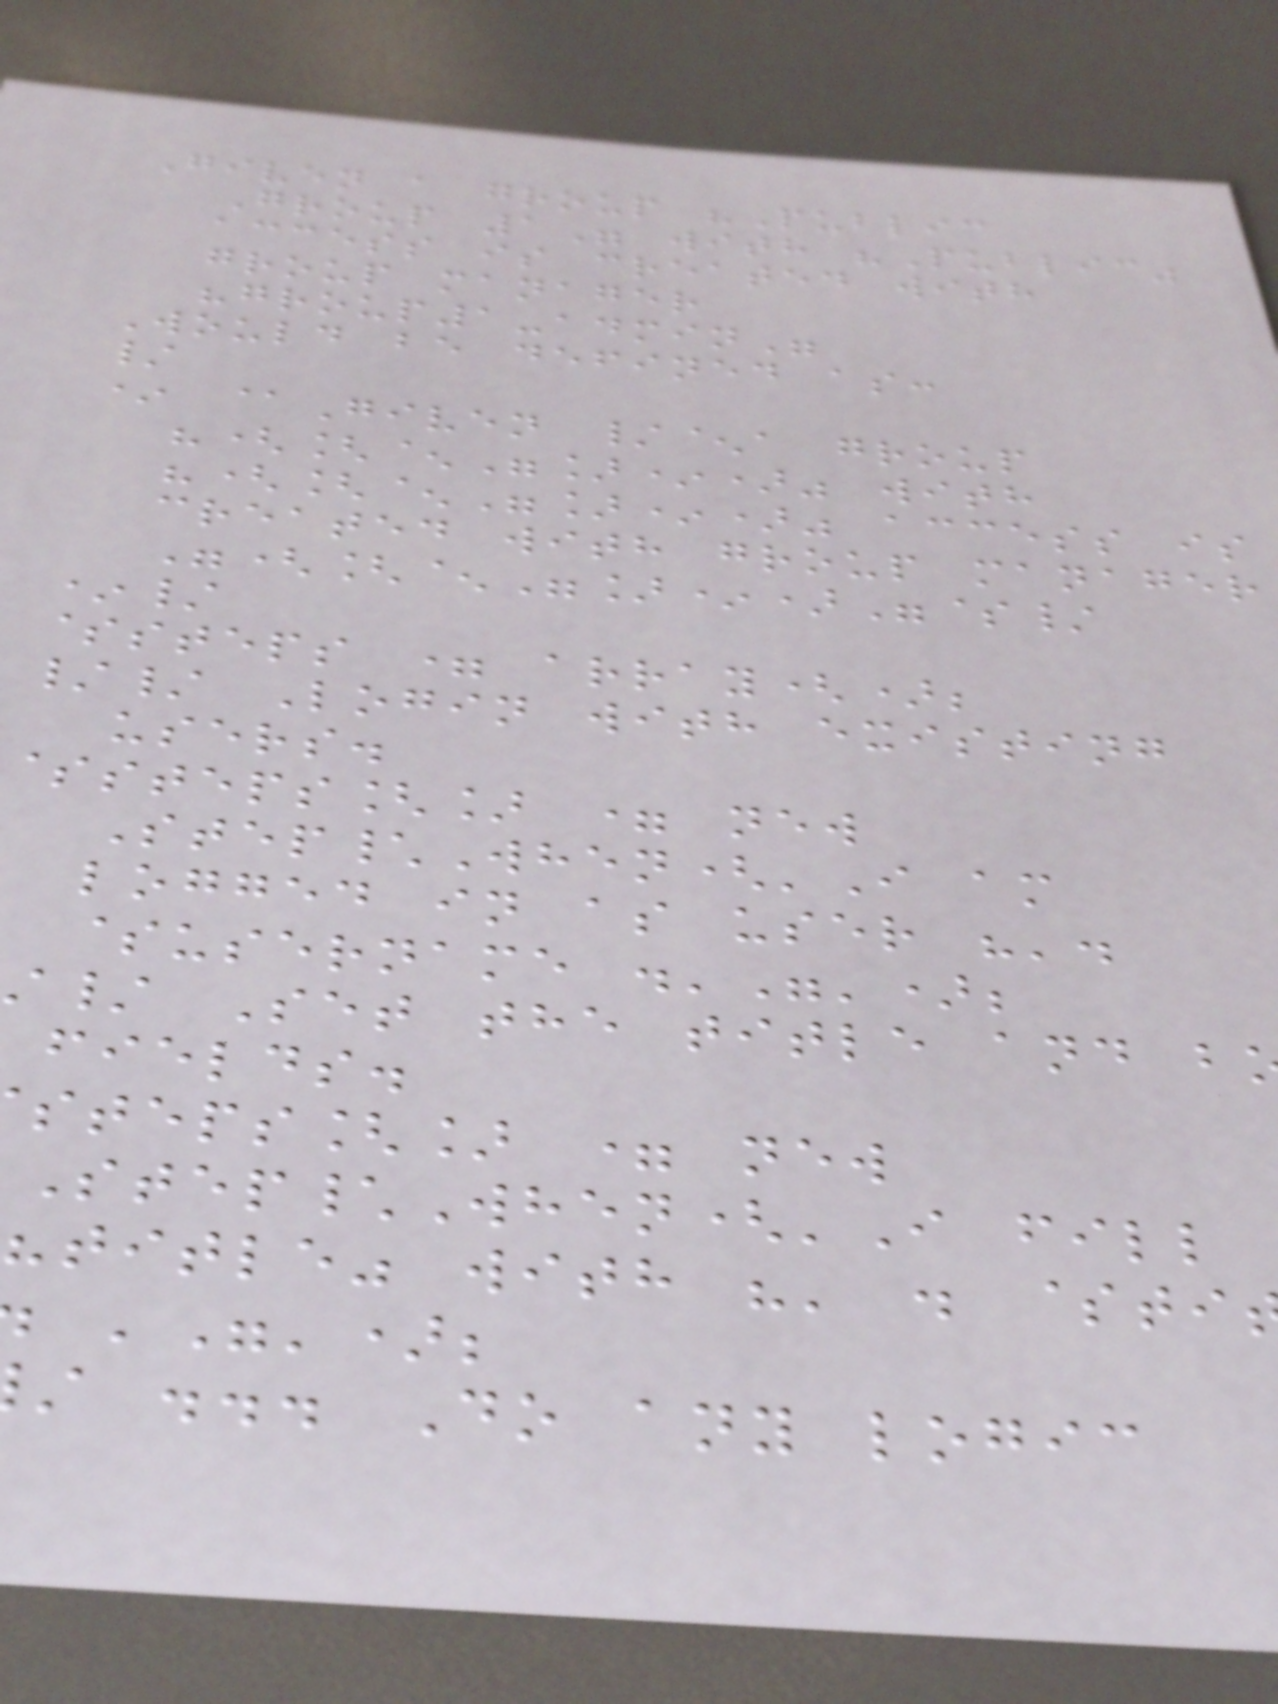Given a group "Public
Group 1" with "Public"
access is created with
group manager
"group1-admin"
Would be defined as:
/
* @Given /^a group
"([^"]*)" with
"([^"]*)" access is
created with group manager
"([^"]*)"$/
*/
$steps = array();
// Login with existing
users.
$steps[] = new
Step\When('I am
logged in as user "'.
$username .'"');
/ Set the title and b
fields.
steps[] = new
Step\When('I fill
"title" with "' . $ti
'"');
... Do any logic
